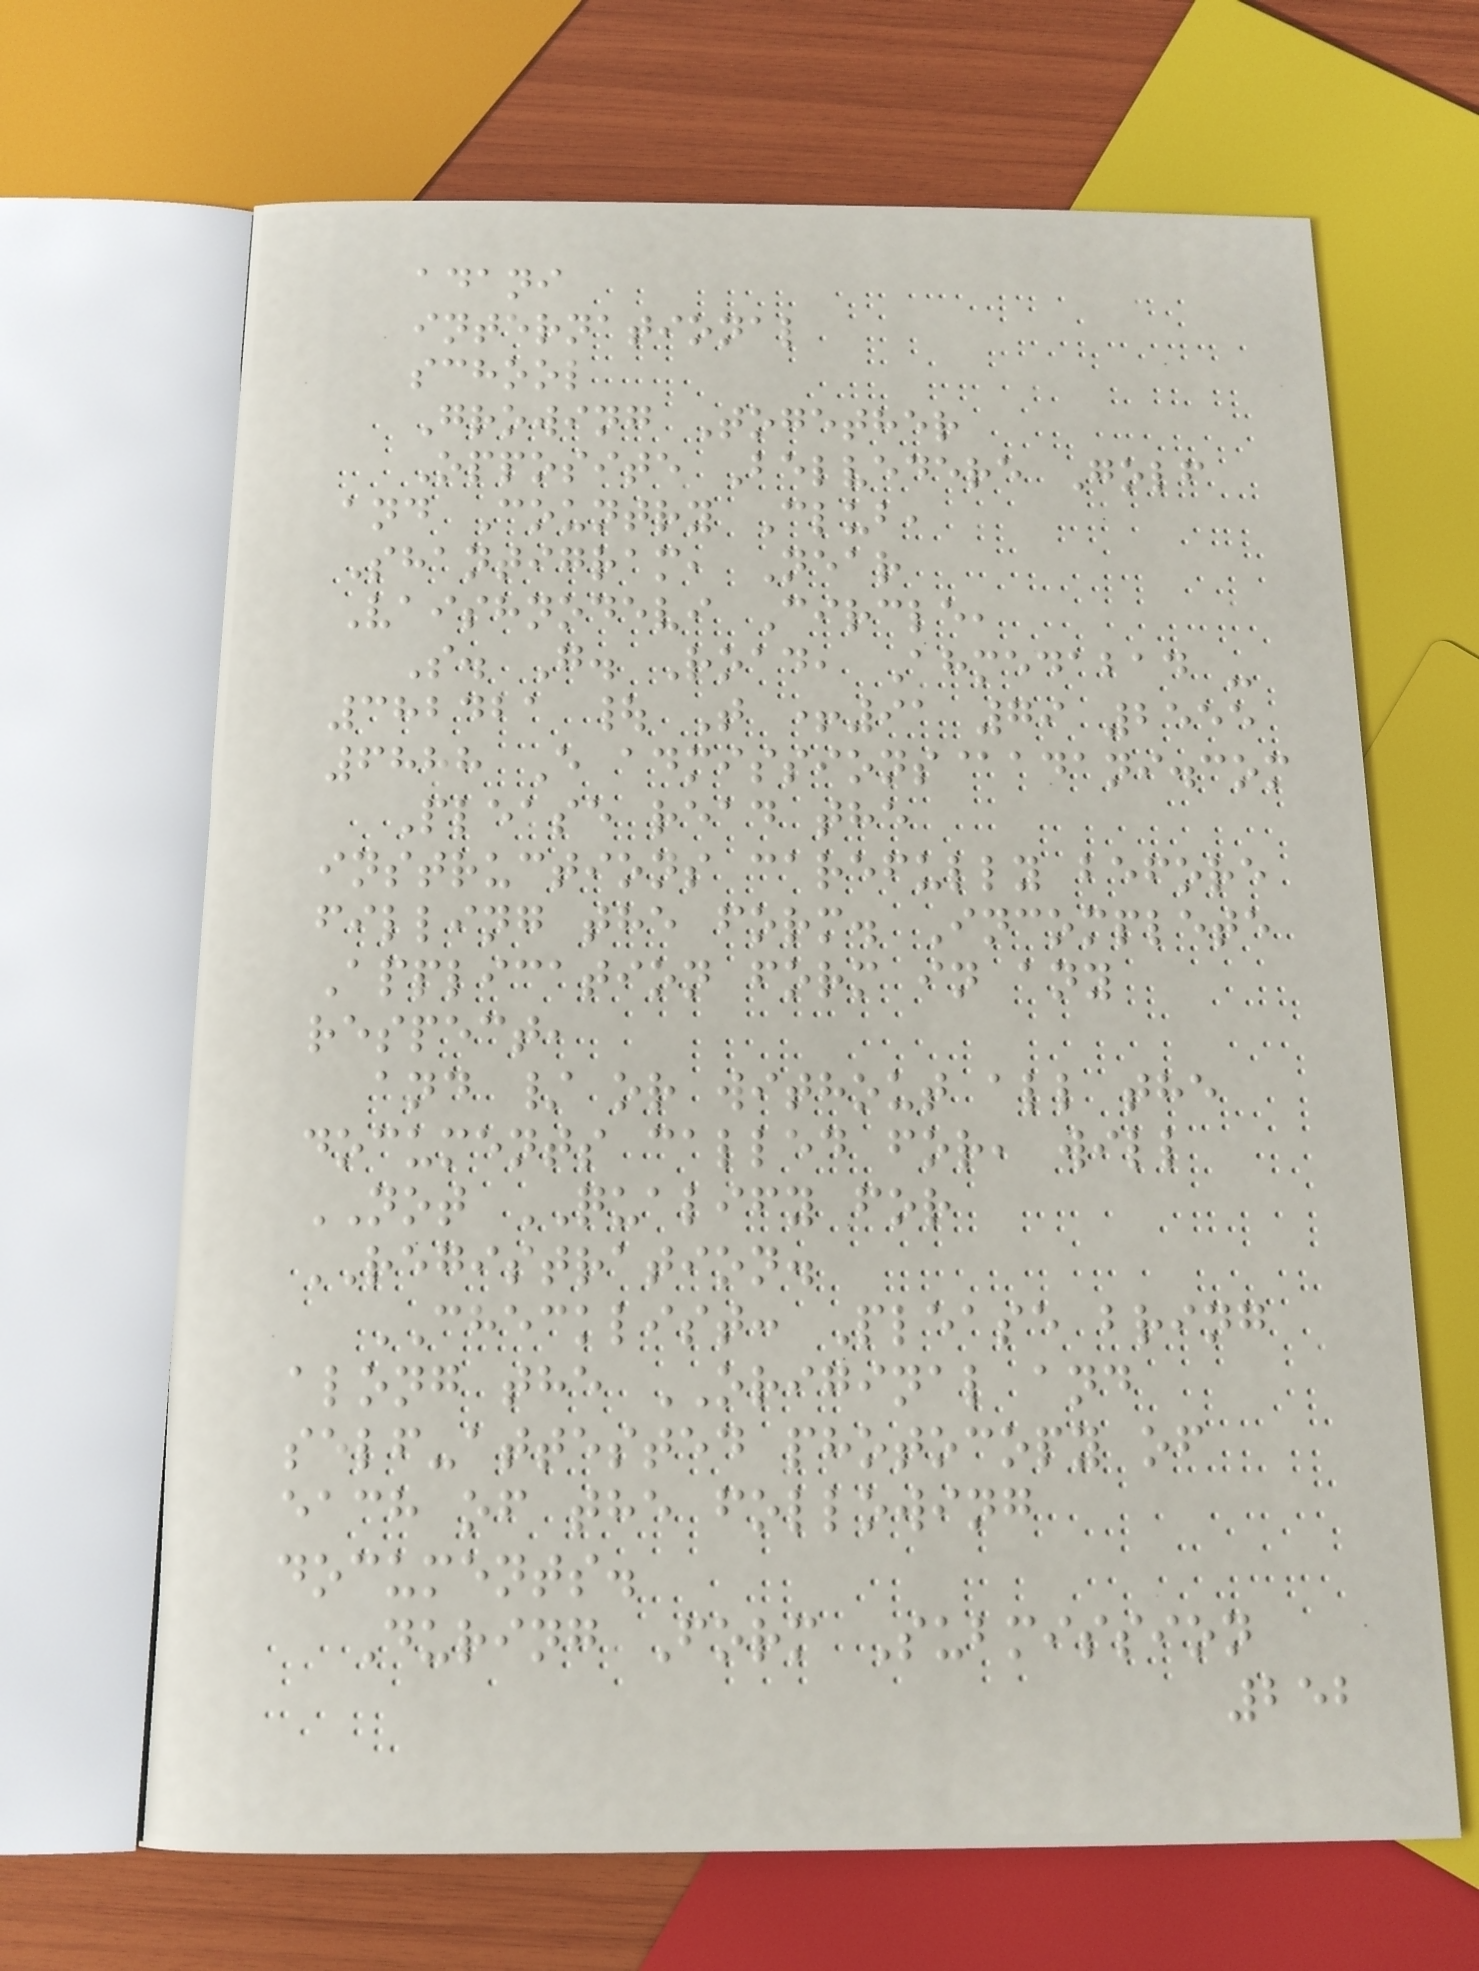adani
international
school
Growing Together
Opposite Belvedere Golf
and Country Club,
Shantigram, Near
Vaishnodevi Circle,
S. G. Road, Ahmedabad -
382421 | T +91 79 2555
6888 E admissions@adani.com
Please read the
instructions carefully before
filling the form. Incomplete
Application form in any
respect,
and / or without all the
documents called for, will
NOT QUALIFY for
REGISTRATION.
CHECKLIST: Please bring
along the ORIGINAL and
self-attested photocopy of
each of the following
documents.
During Form Submission
252
